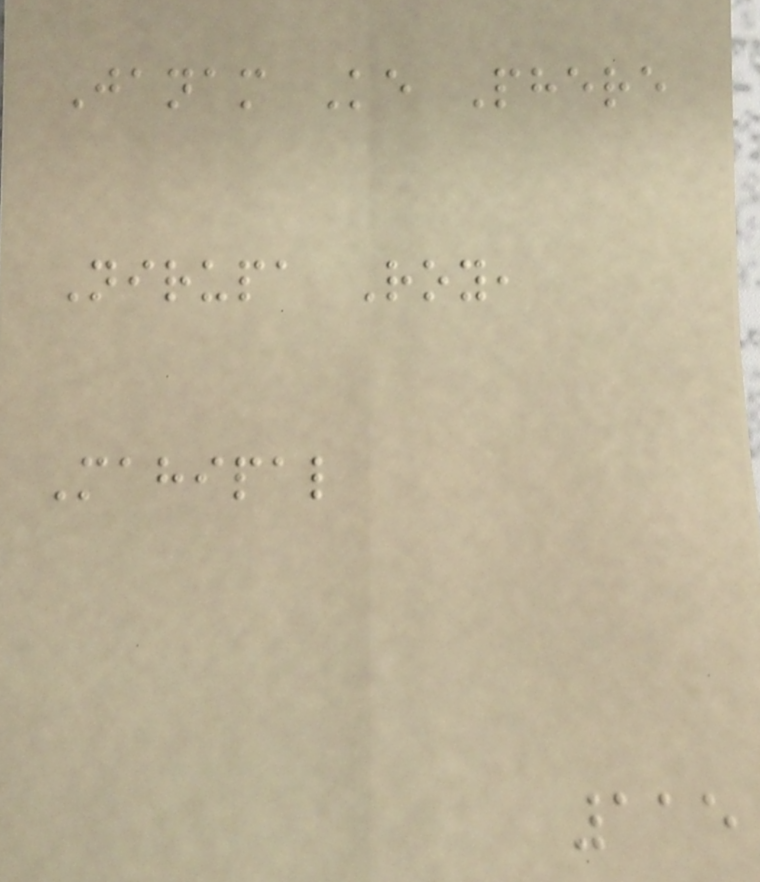Janam Ke Phere
Nirupa Roy,
Mahipal
115
